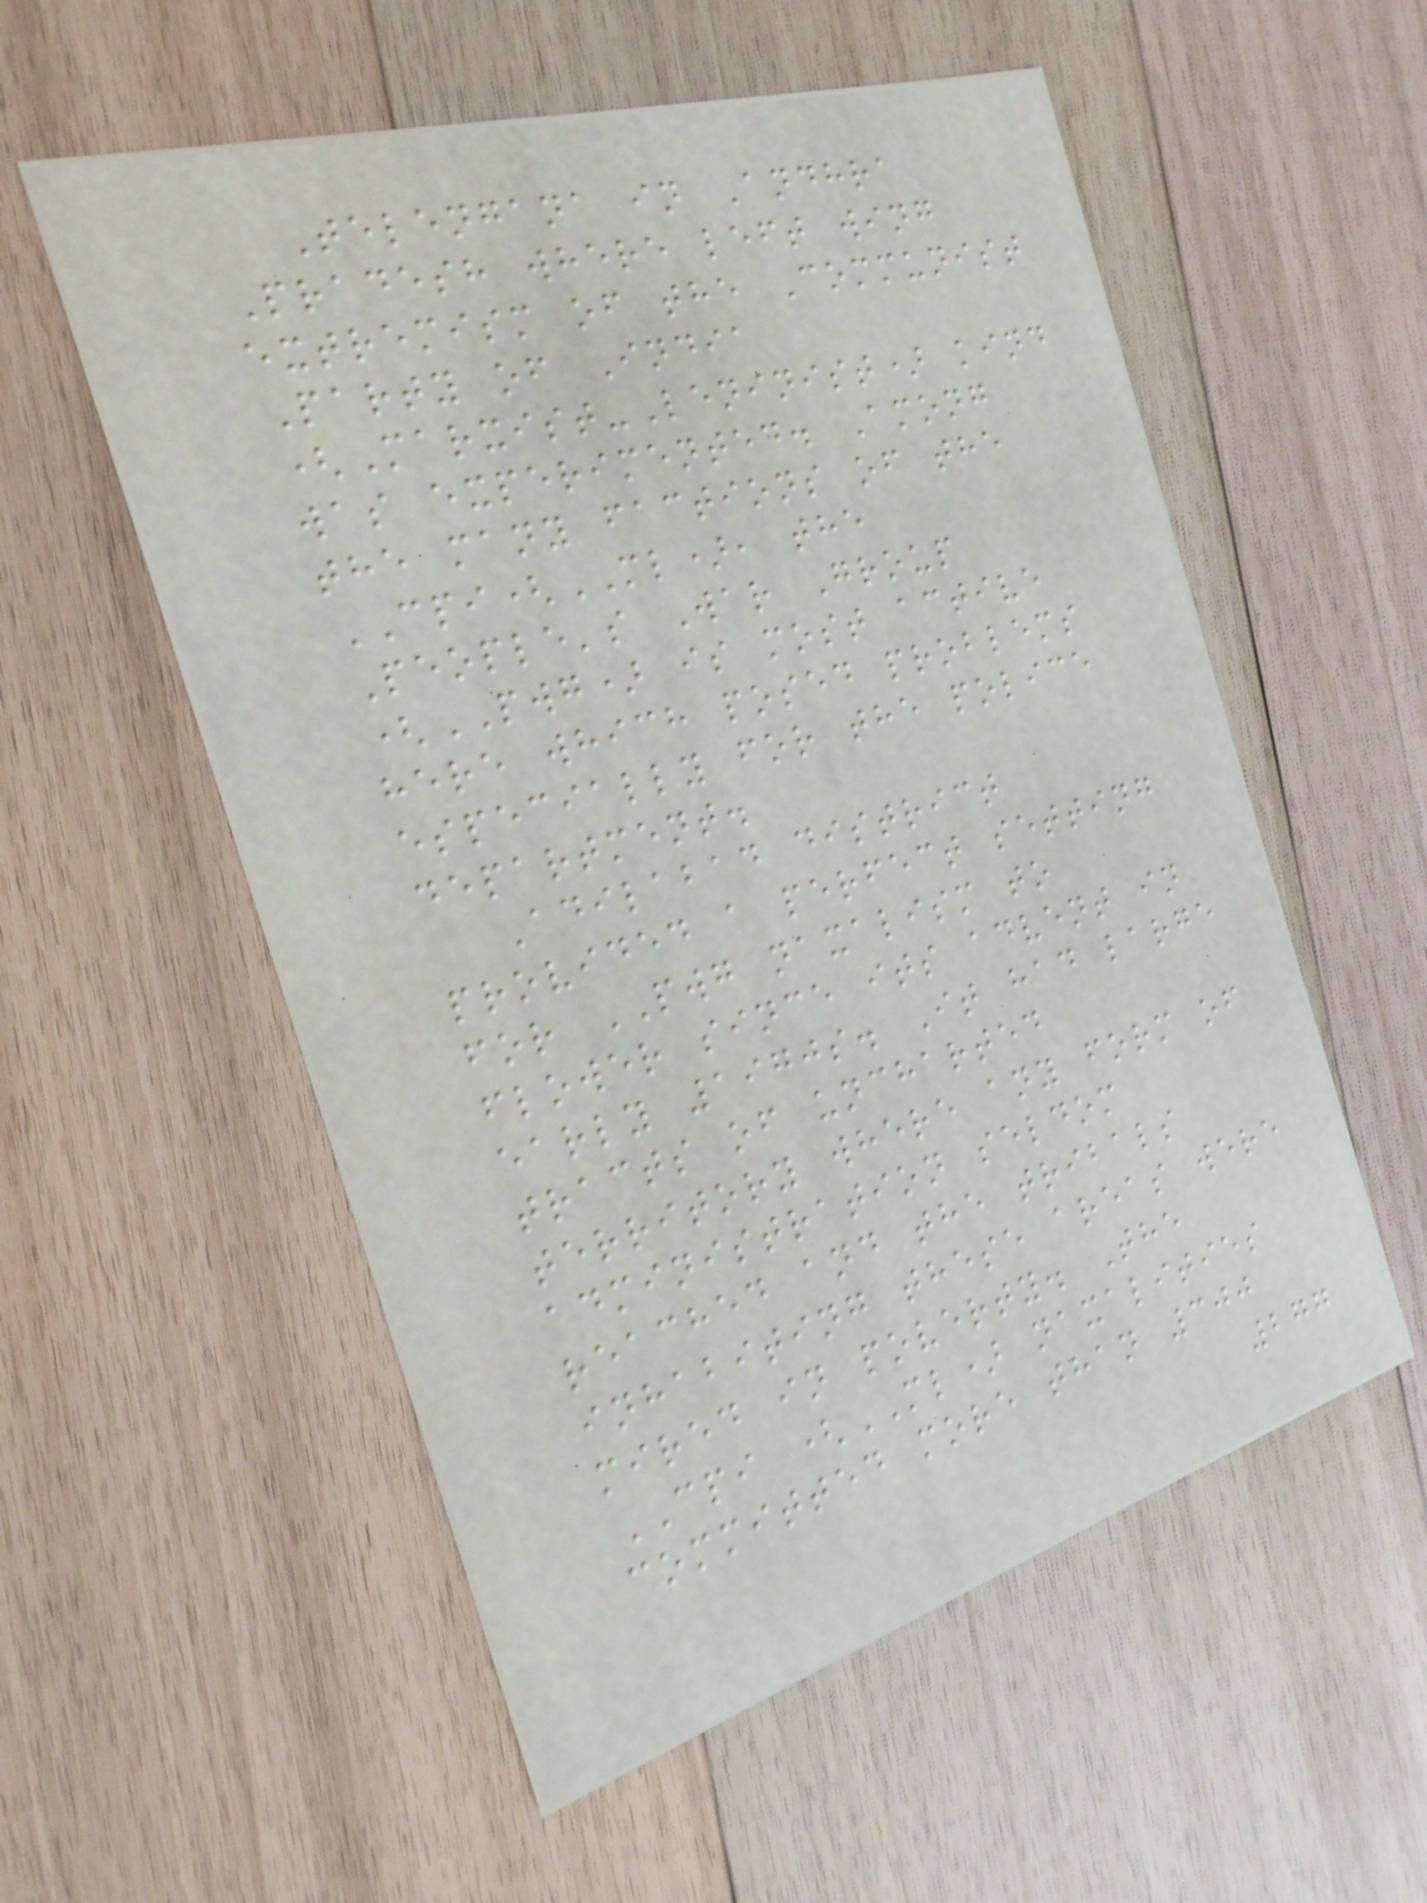Telengana in Andhra
Pradesh where left wing
extremism of the Communist
Party of India
(Marxist-Leninist) kind
was experimented. Among
the many factions of the
CPI(ML), the
People's War Group
(PWG) is most active
here which posed problems
especially for the police
department.
Adilabad district
provided a perfect setting
for PWG naxalism to
flower since its advent in
early 1970s. It had large
tracts of uncharted
territory where any form of
administration seldom
reached and the tribals
inhabiting these areas were
mired in poverty. The
CPI (ML) naxalities
committed more than 300
277
